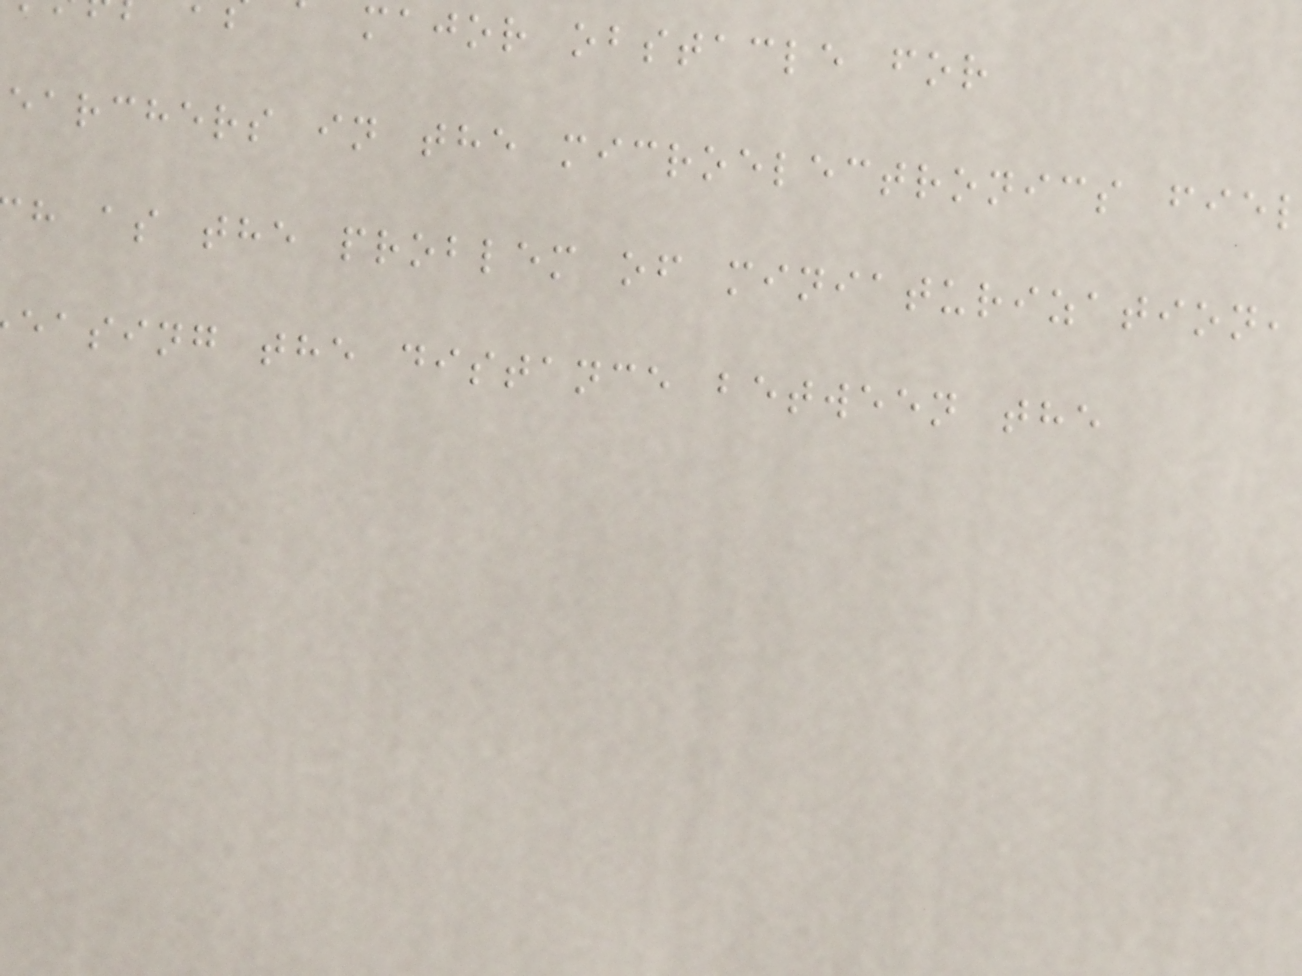major obstacle for
earchers in the microelectronics fie
h as the problem of miniaturization,
easing the distance between the
